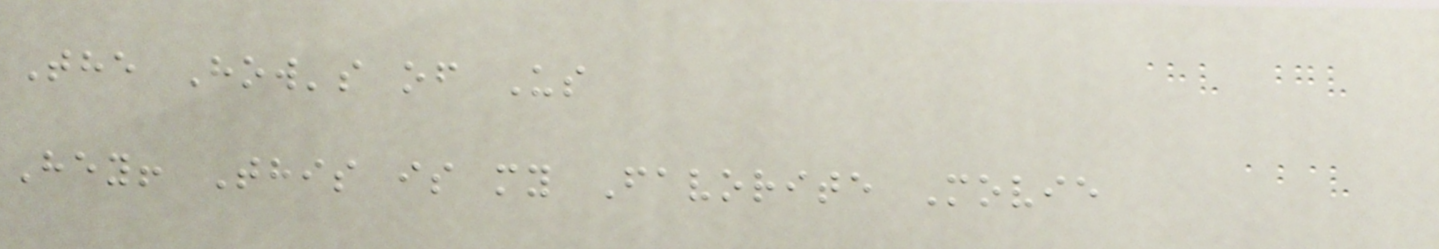The How's of Us
Hey! This is my Favorite Movie
